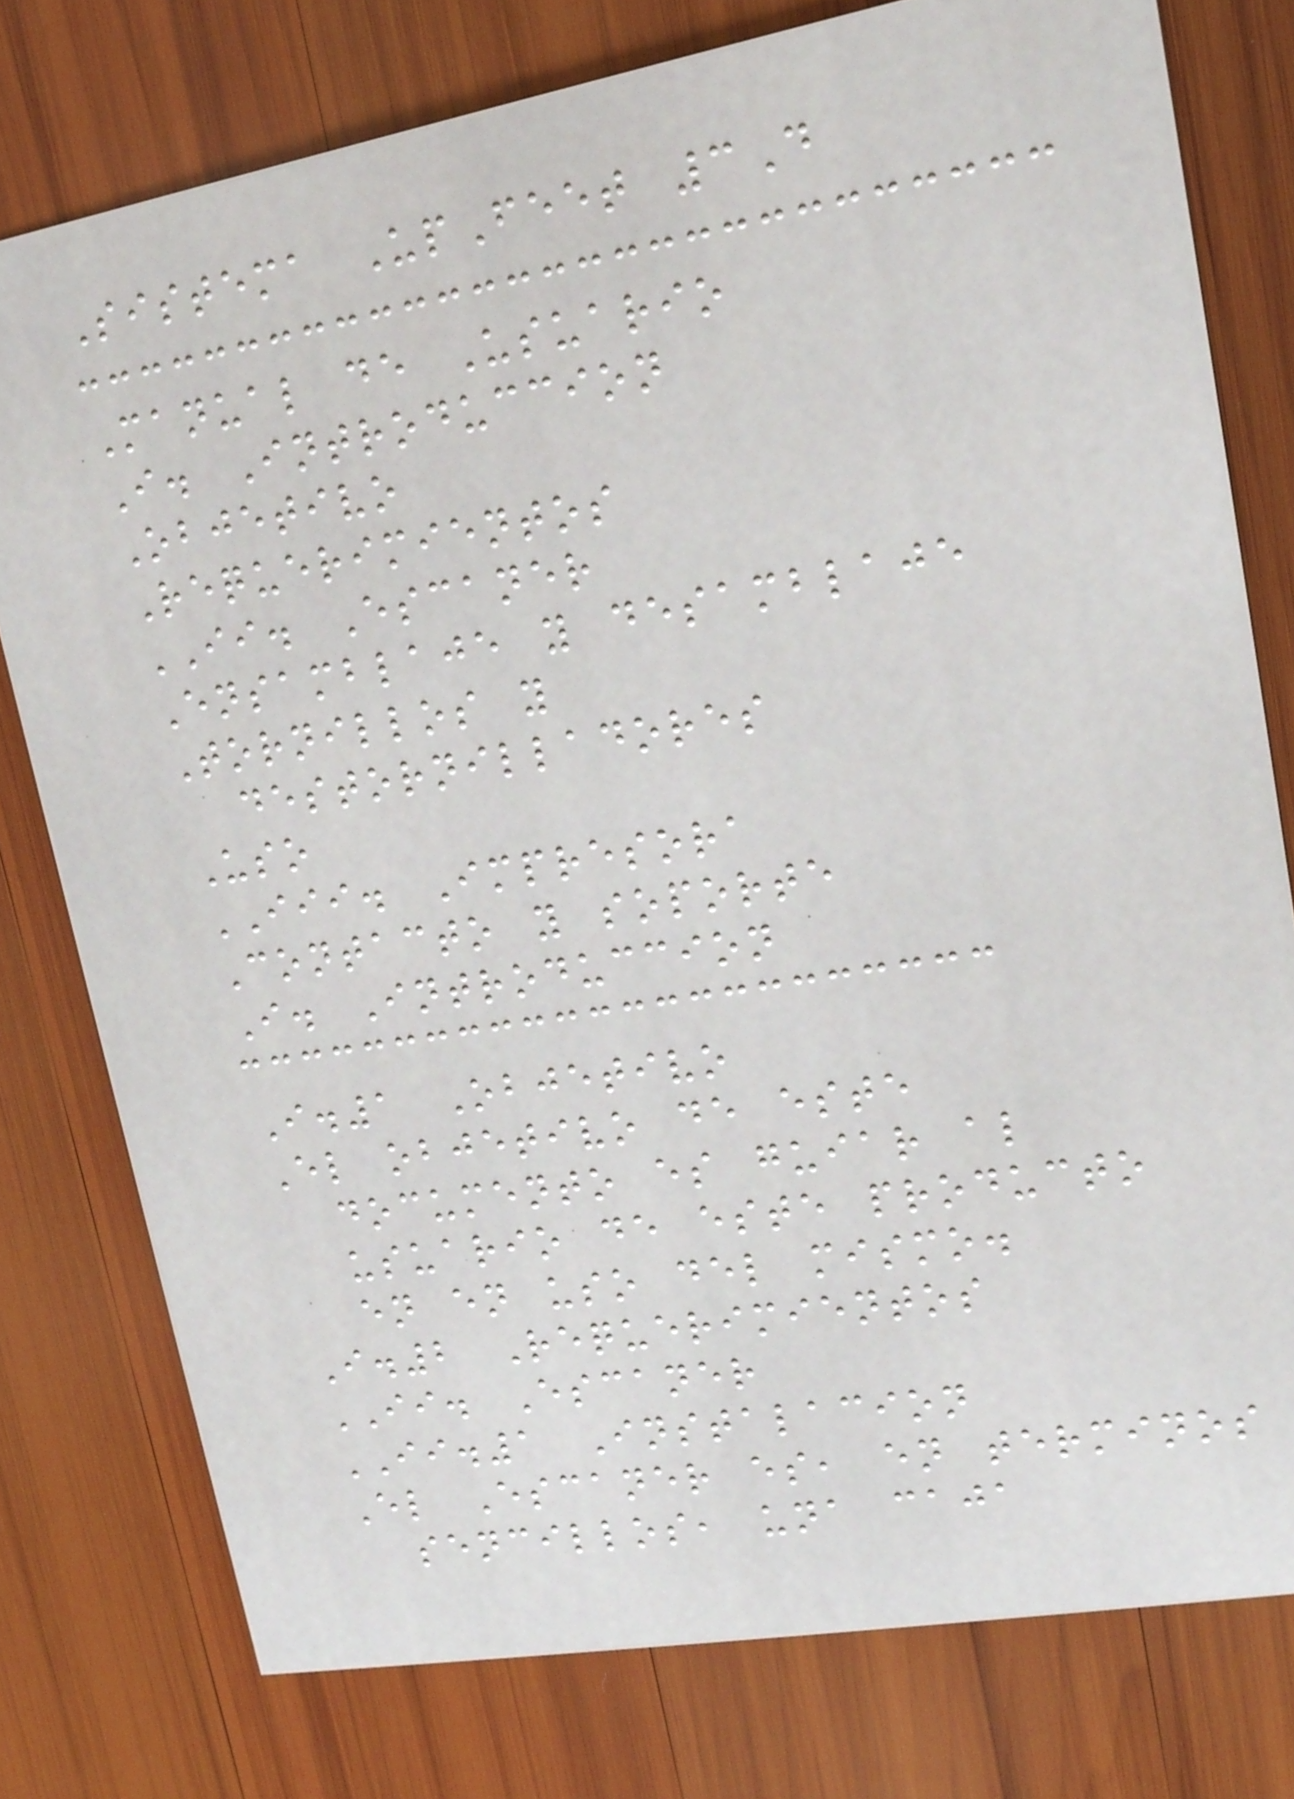Sistema UpFeet 3D
Manual de Usuario
I. Introduccion
Objetivo
Requerimientos
II. Escaner
Ensamblaje y desamblaje
Tornillos y
destornilladores
Uso
III. Impresora
Contacto y soporte
I. Introduccion
I.1 Objetivo
El objetivo de este
documento es guiar al
usuario de este producto
en en uso del mismo.
I.2 Requerimientos
II. Escaner
II.1 Instalacion
El Escaner es, en terminos
sencillos, una caja
